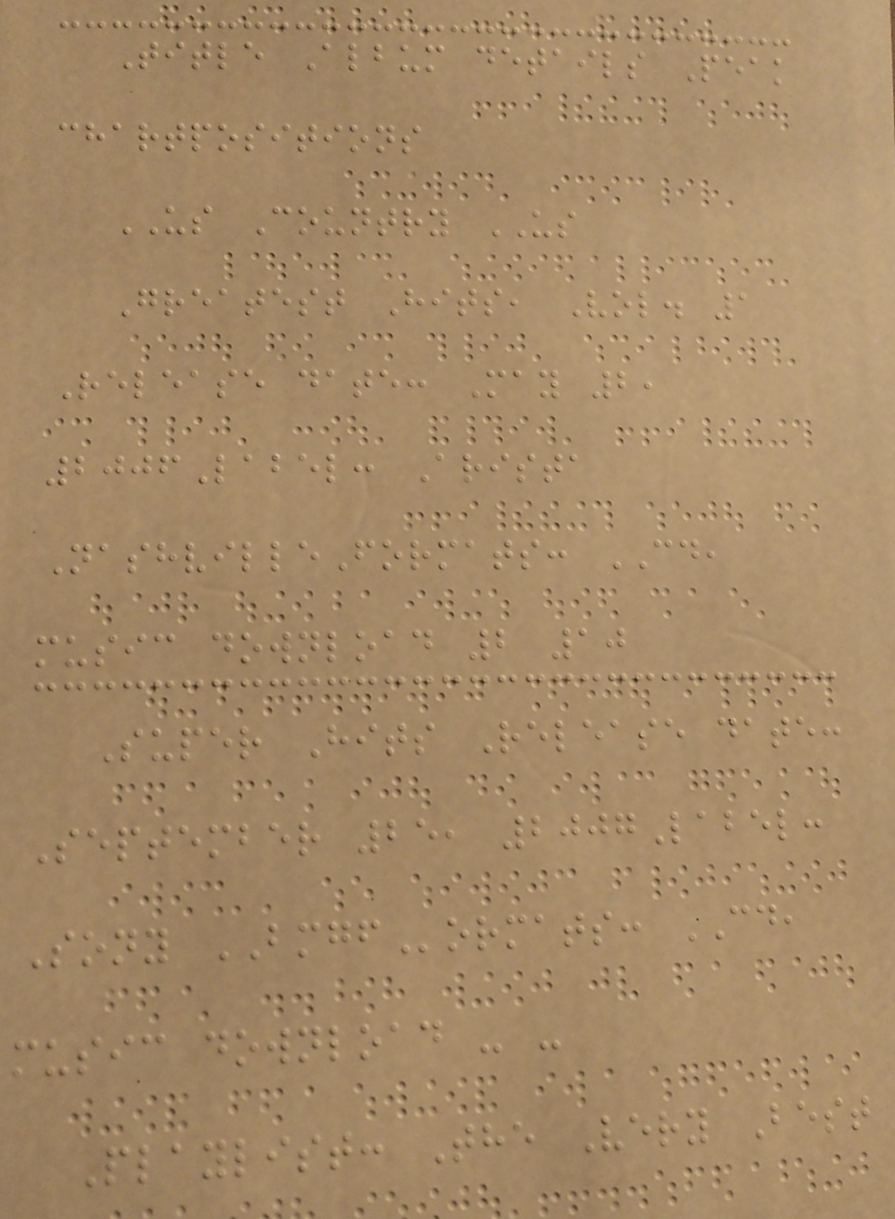Title Album details Peak
chartpositions
US Country US
Greatest Hits, Vol. 1
Release date: May 2,
2006Label: Arista
NashvilleFormats: CD,
music download 2 10
Super Hits Release date:
September 25, 2007Label:
Sony BMGFormats: CD,
music download - -
Playlist: The Very Best
